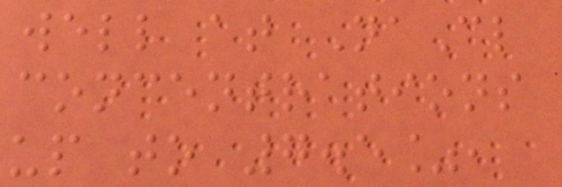well at NaCl
concentrations
up to 7.5%,
